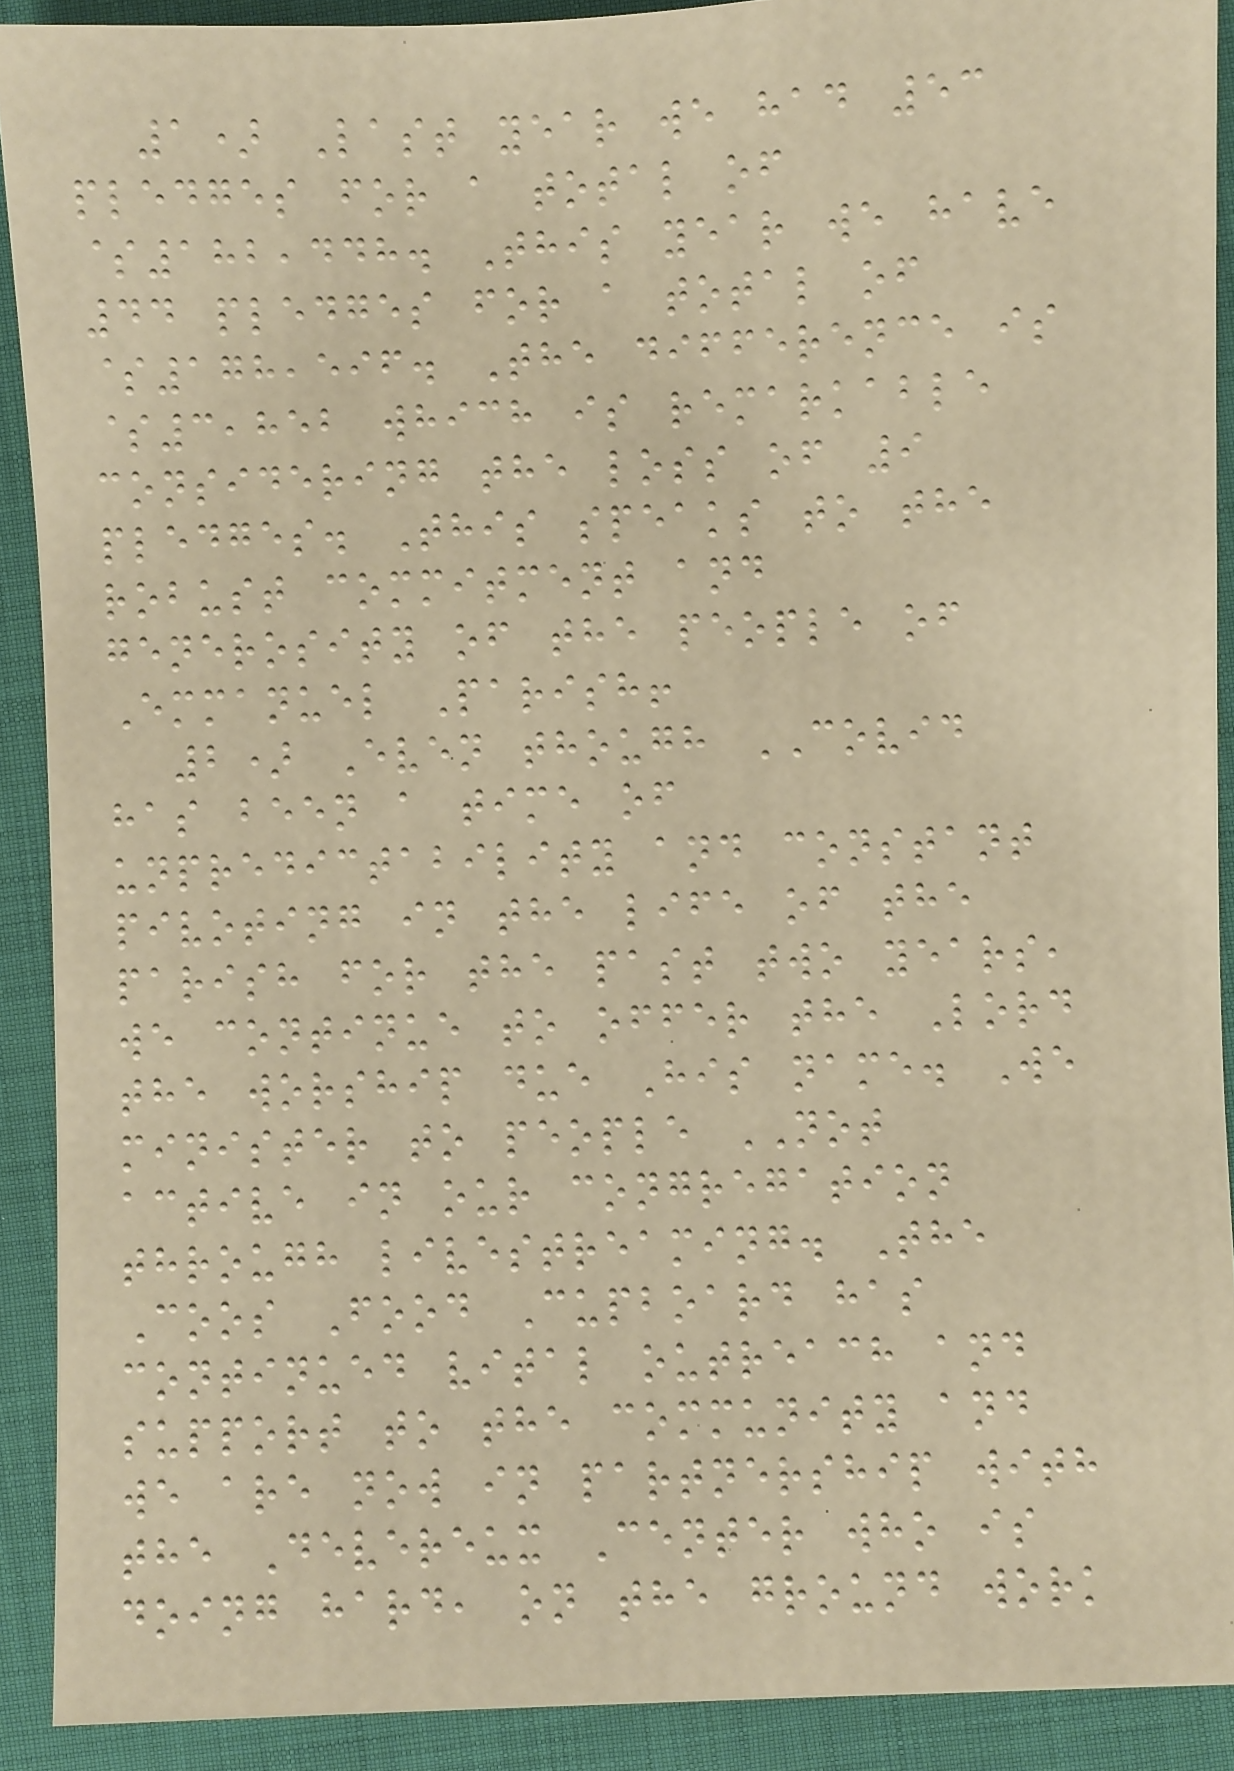1) Last year we had 53
pledges for a total of
$182,448. This year we have
44 pledges for a total of
$178,596. The difference is
$3,852 which is remarkable
considering the loss of 9
pledges. This speaks to the
robust commitment and
generosity of the people of
Emmanuel Parish!
2) Even though COVID
has been a time of
unpredictability and constant
pivoting in the life of the
parish for the past two years,
we continue to offer the Lord
the worship due His name. We
minister to people NOT
active in our congregation
through livestreaming. The
Coos Food Cupboard has
continued vital outreach and
support to the community and
we are now in partnership with
the Devereux Center who is
doing hard, on the ground work
